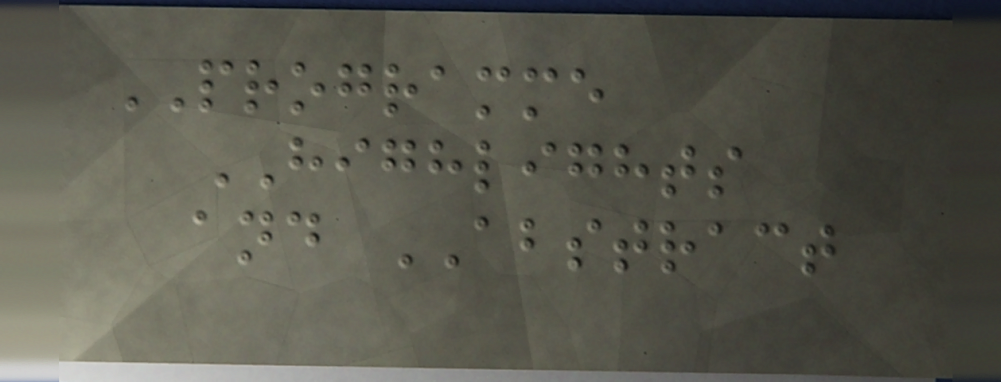PROGRAMME
HIGHLIGHTS
and ABSTRACT
